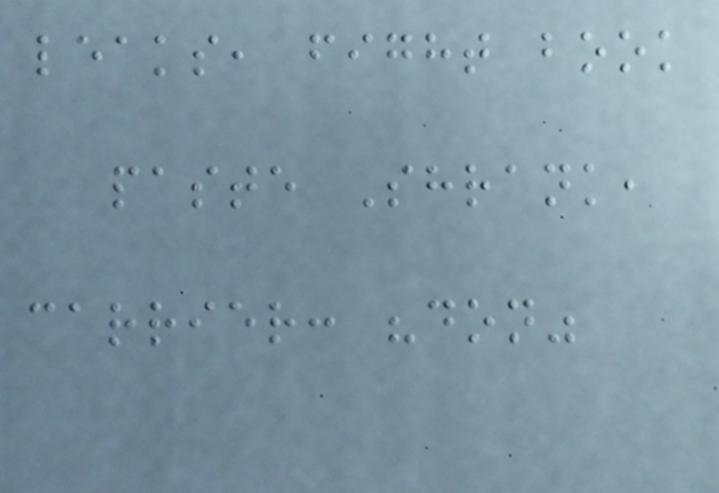leaks, fight book
paste Shrank,
carrier: "don"
